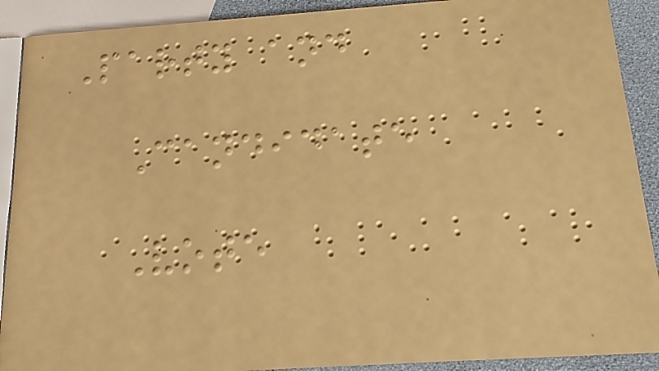Party and
Candidate
Vote
